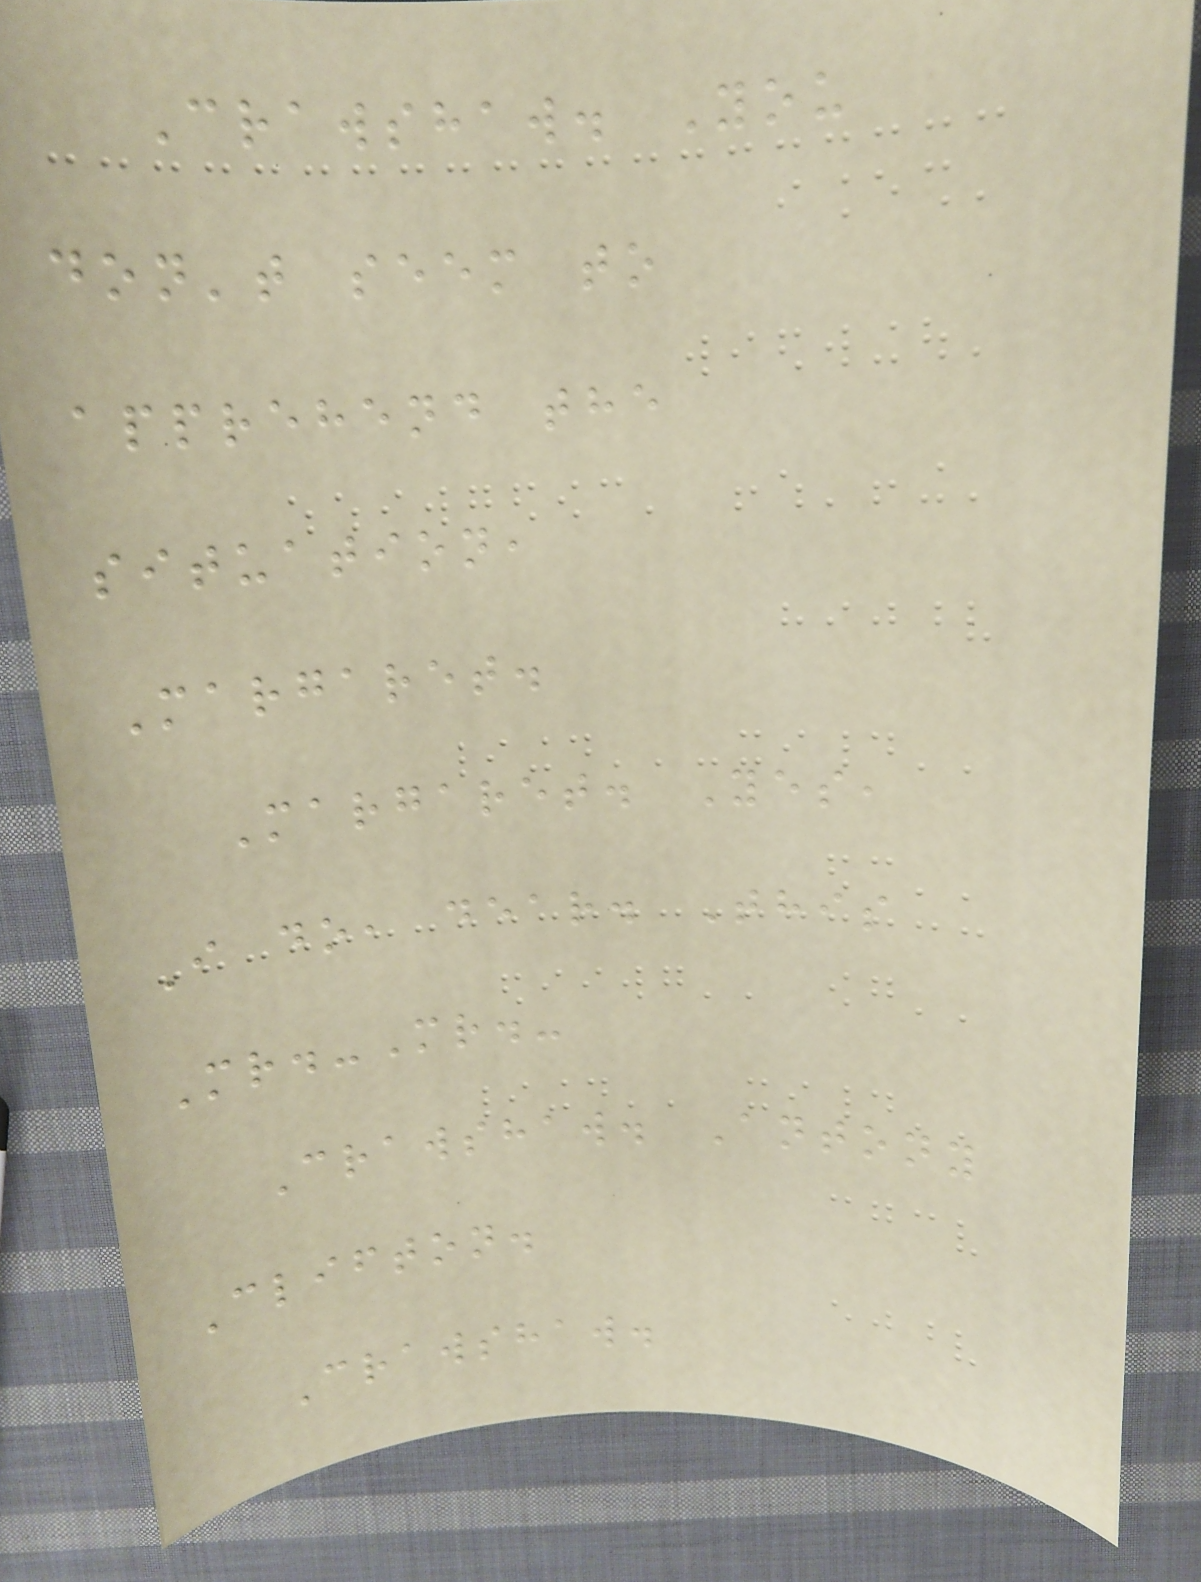Crawshaw. You
don't seem to
apprehend the
situation,
Margaret.
Margaret. Yes,
I do, dear. This
Mr.-Mr.-
Crawshaw. Antony
Clifton.
Crawshaw.
